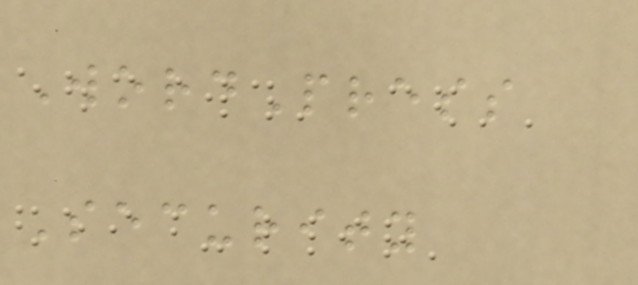WordPress
Security
